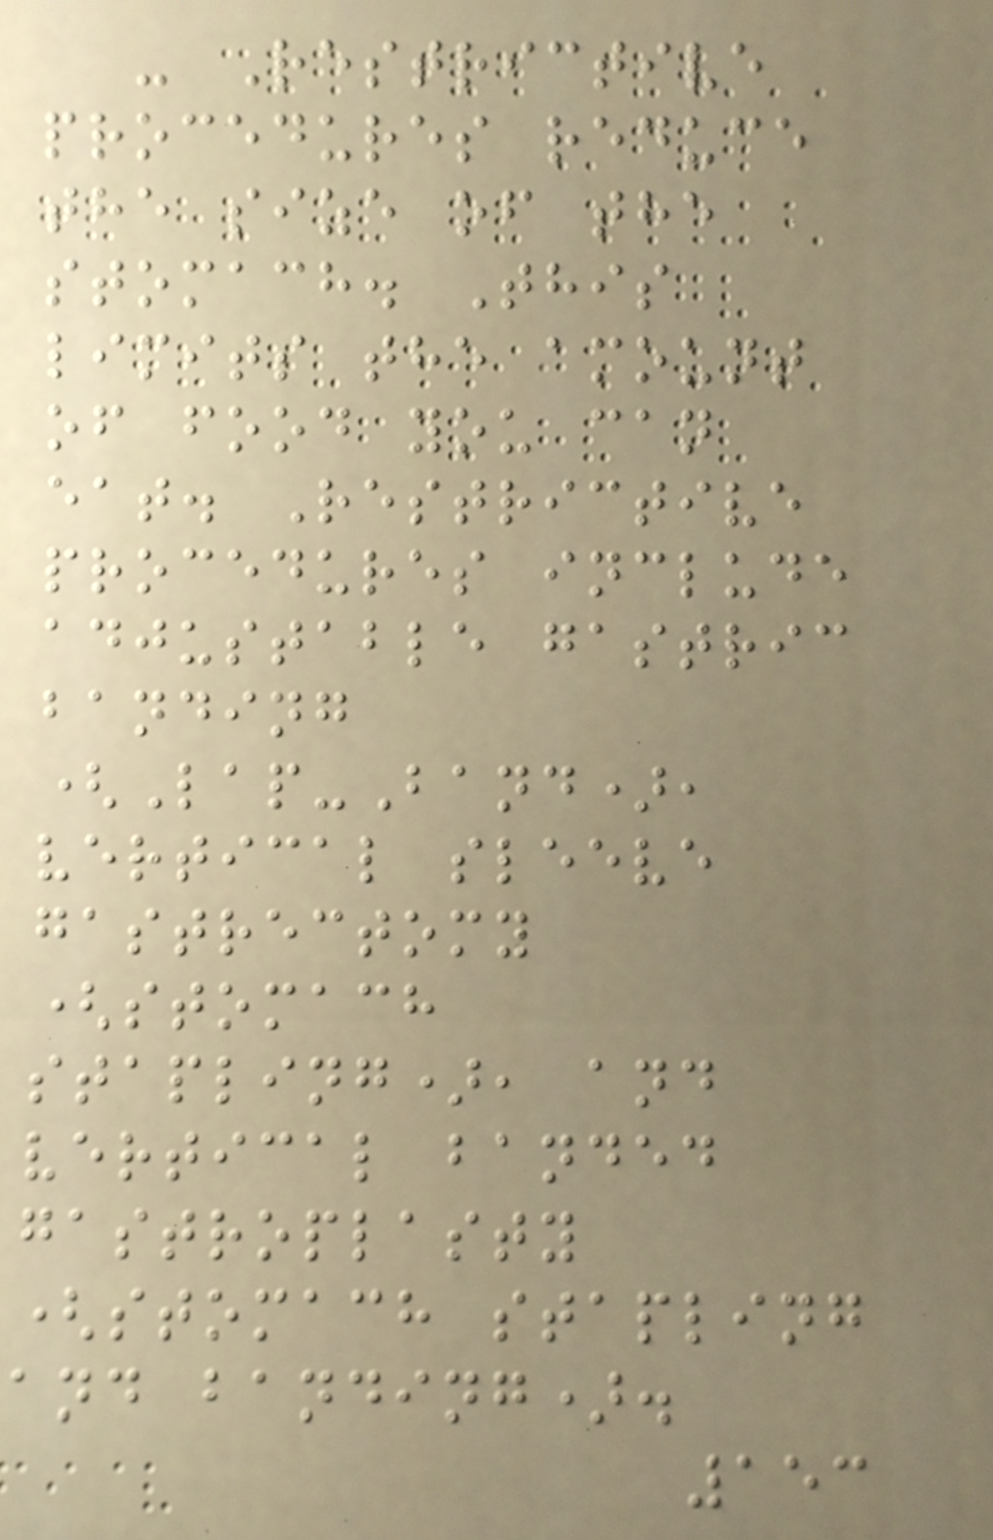- Restrictive
procedures reduce
the size of the
stomach. This
limits the amount
of food you can
eat. Restrictive
procedures include
adjustable gastric
banding
(Lap-Band),
vertical sleeve
gastrectomy
(stomach
stapling), and
vertical banded
gastroplasty
(stomach stapling
and banding).
153
